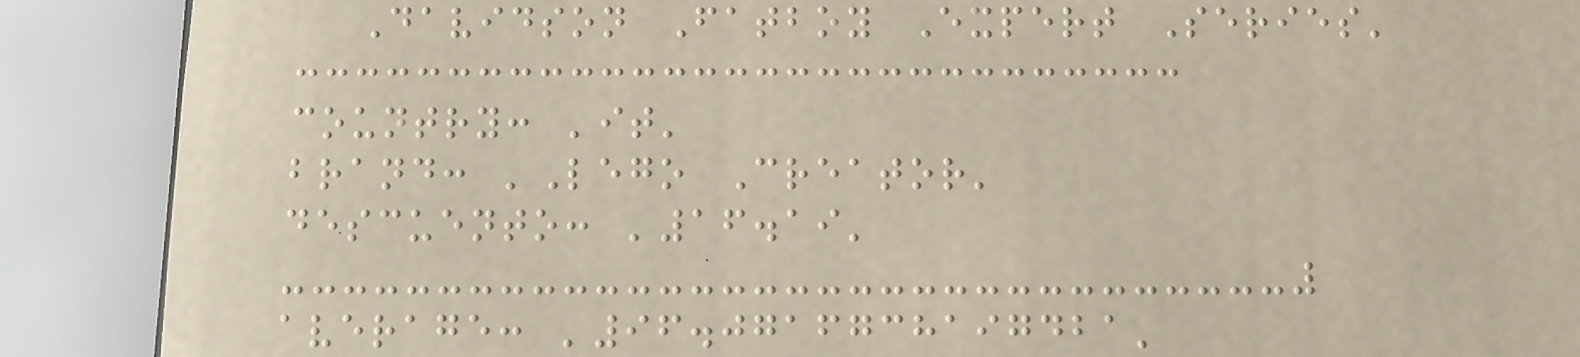Davidson Fatboy Expert Series'
country: 'it'
brand: 'Lego Creator'
descuento: '16.19'
average: '96.0716738197421'
